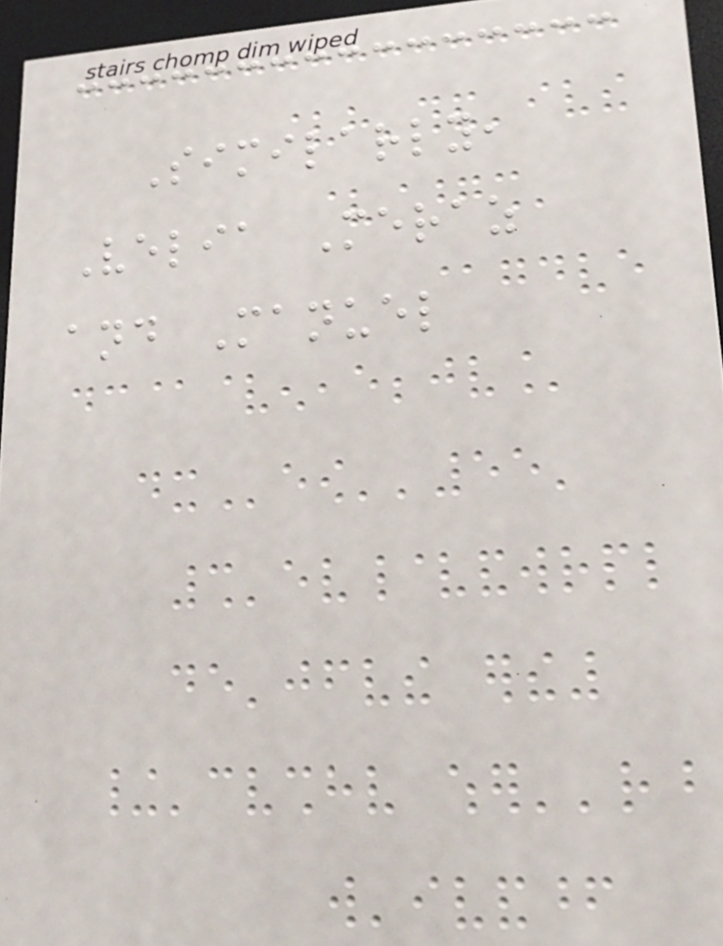Similarly,
Velia Meraz
and Manuel
